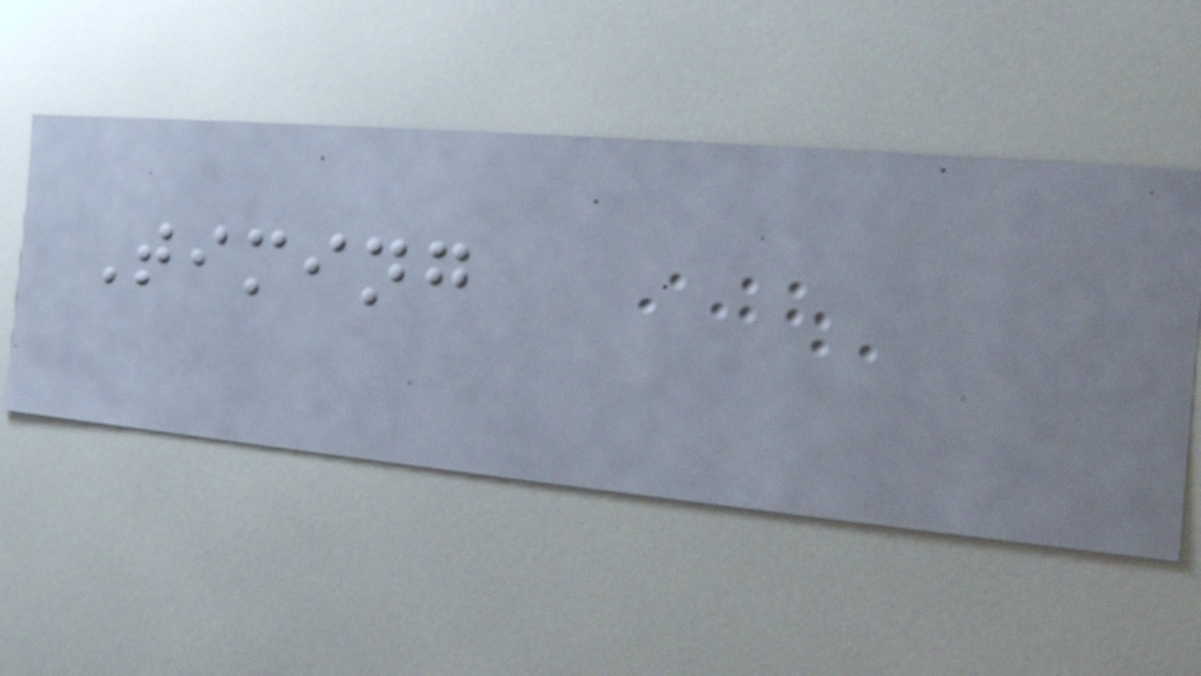Timing
